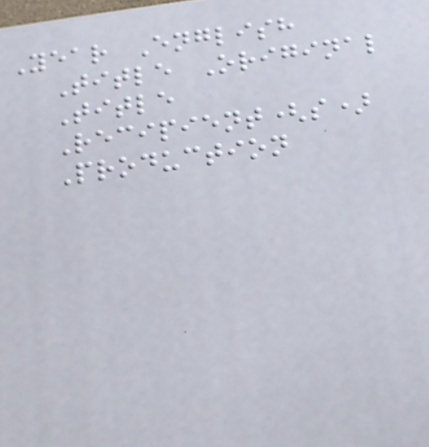Year English
Title Original
Title
Recipient(s)
Production
